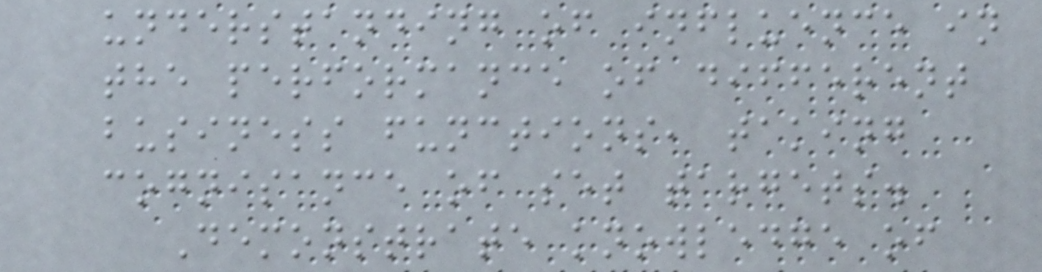understanding of influence in
the performance of different
business functions, taking
cognisance of set targets.
Demonstrate knowledge of
